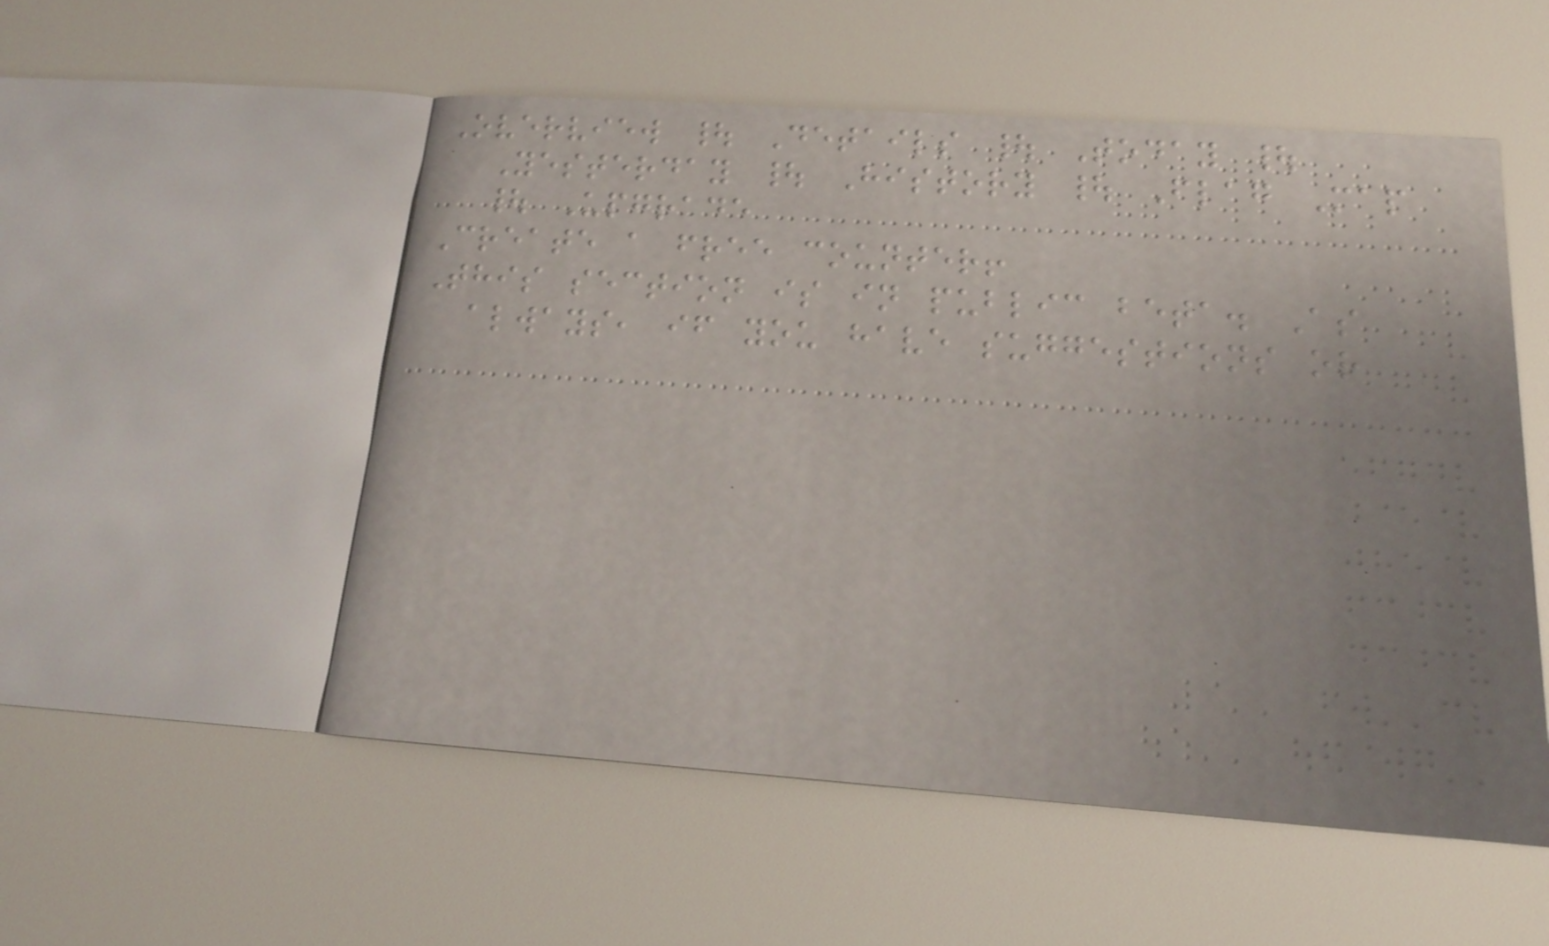Overview | Details | Today |
Yesterday | History | Flag Map
| Upgrade
Create a free counter!
This section is in public beta. As
always, if you have suggestions or
